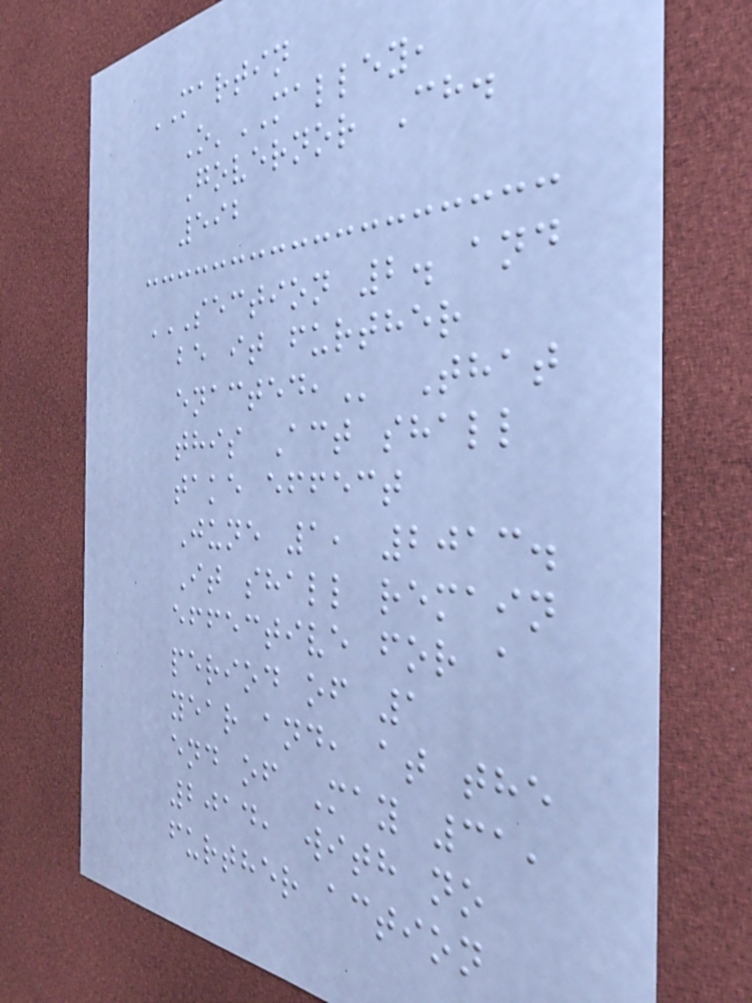MARTIN
O'MALLEY,
Governor Ch.
592
SECTION 2. AND
BE IT FURTHER
ENACTED, That
this Act shall
take effect
June 1, 2013.
It shall remain
effective for a
period of 1
year and, at the
end of May 31,
2014, with no
further action
